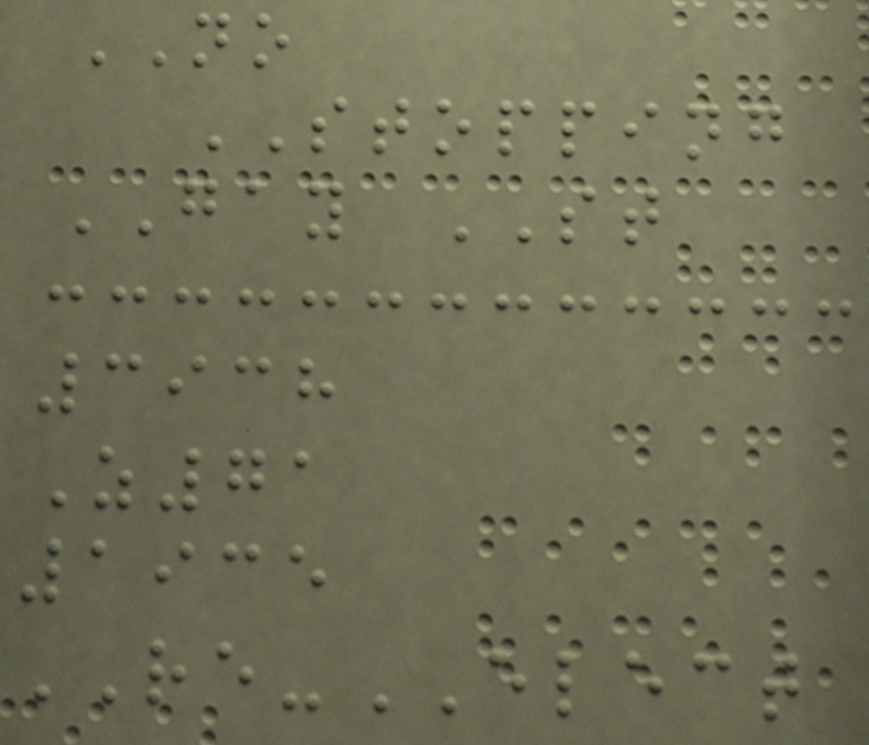NO
STOPPING
GAY ST
3938
Z71
1935
RE-ELECT
